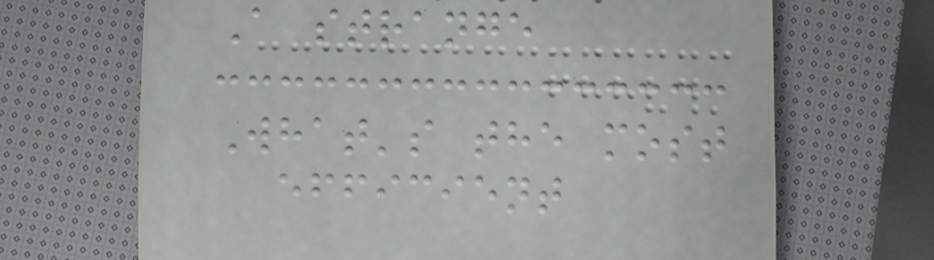A strange
What's the most
efficient
